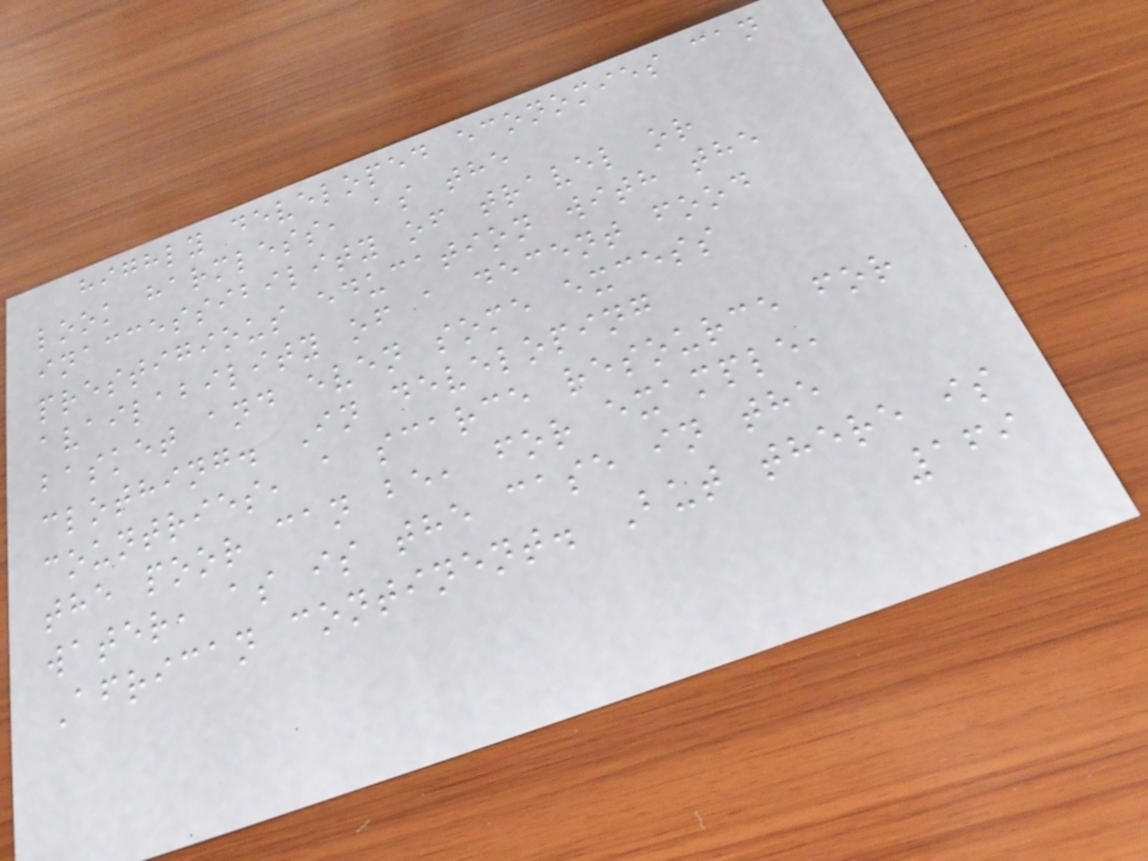highly developed economies can
look harmless, as the
inaccessibility of travel or
prestigious education with the
availability of a decent food
basket and even some excess
clothing. In developing
countries, a scarce resource for
the poor can be, for example,
water, as is the case in the
African continent. But there is
169
